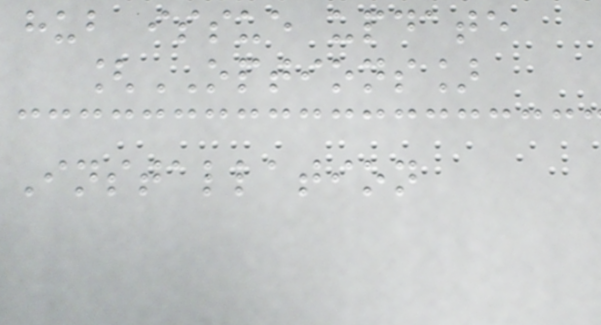hub issue update
[OPTIONS]
Installation
